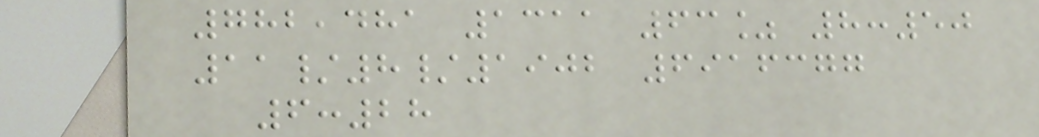782,481 1311 63% 8:50
11/8/1902 6916377
6:28
